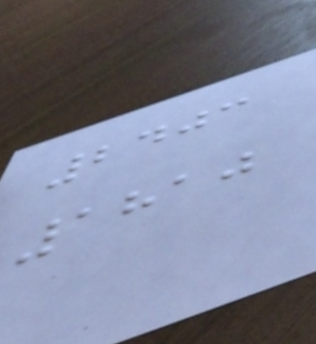2403
1810
